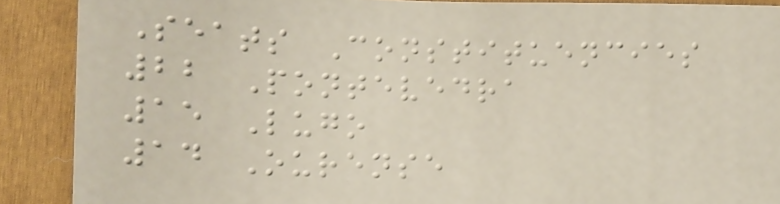Seats Constituencies
22 Pontevedra
15 Lugo
14 Ourense
